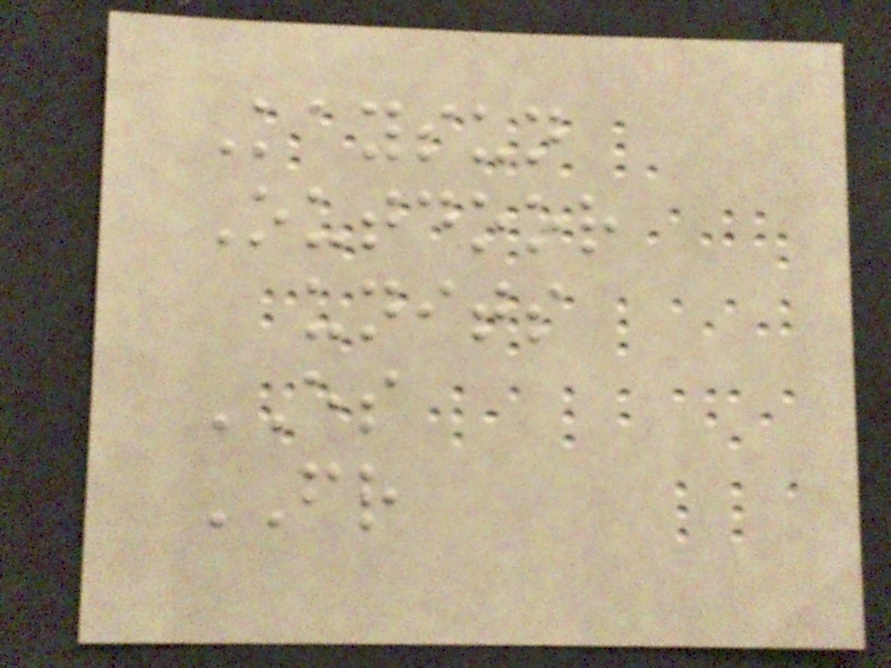Kaysun
Outdoor
units
ES
FR
